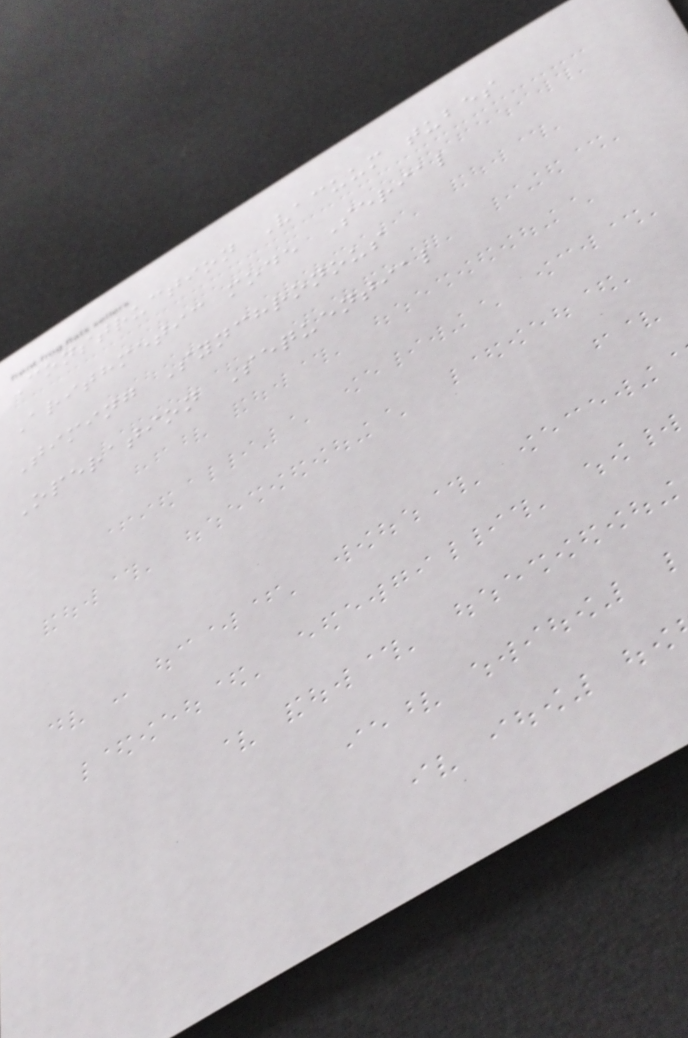Construction Vacuum tubes
Arithmetic mode Serial
Timing Synchronous
Operation Sequential
